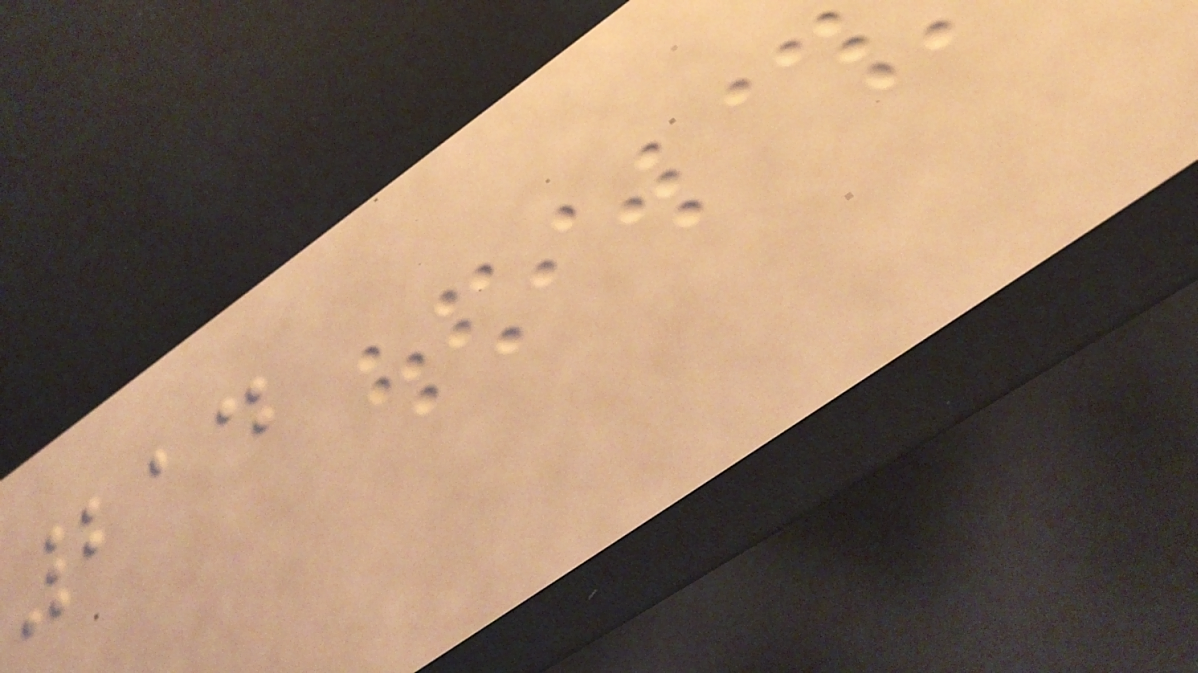214
